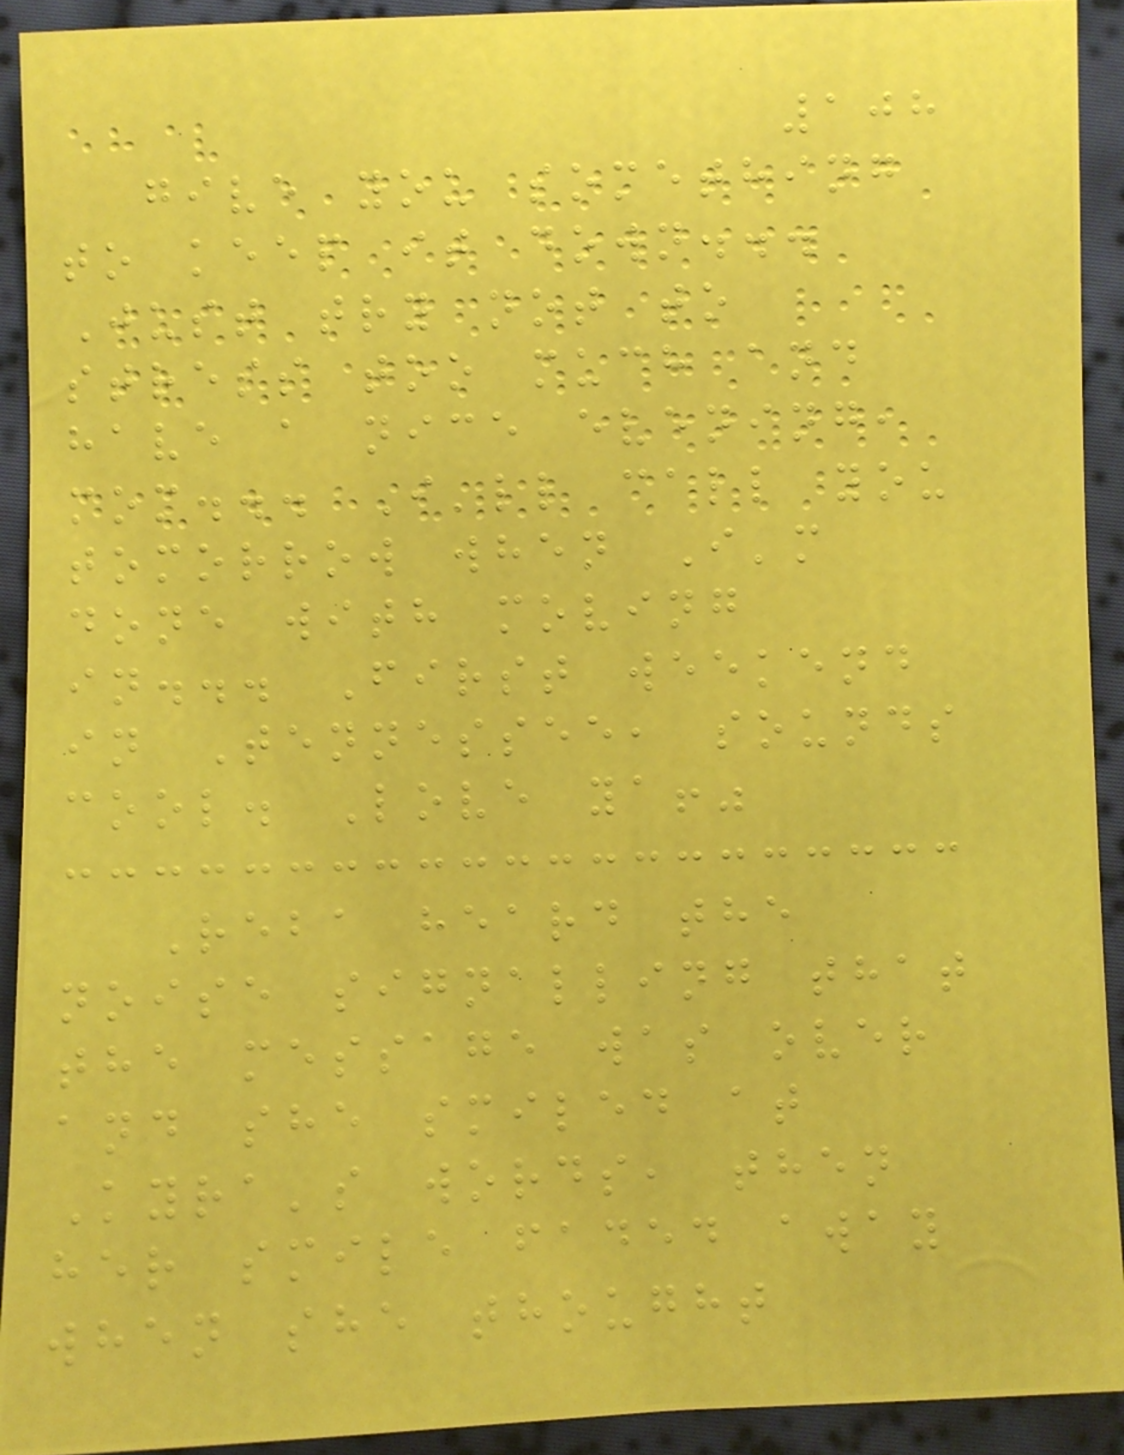108
give you something
to keep it down...
Just try not to
stress too much and
have a nice evening,
mom... I'll call you
tomorrow when I'm
done with moving
in... First weekend
in Tennessee, sounds
cool. Love ya!"
Reba heard the
noise signalling that
the message was over
and she smiled at
Kyra's words, then
her smile faded away
when she thought
